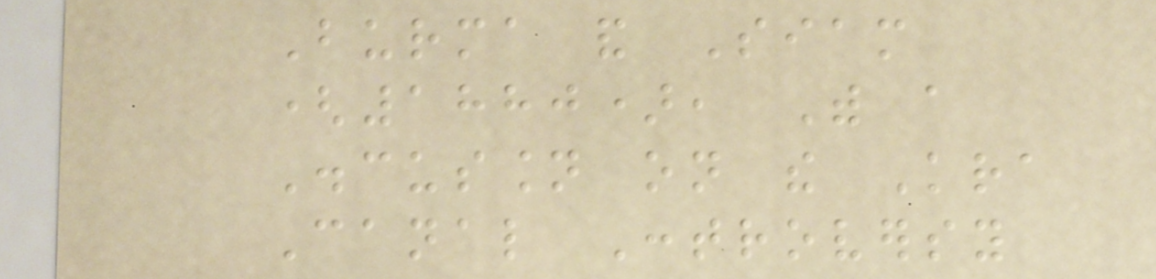Burma and Siam
(1880), With a
Discussion on the Kra
Canal Controversy
